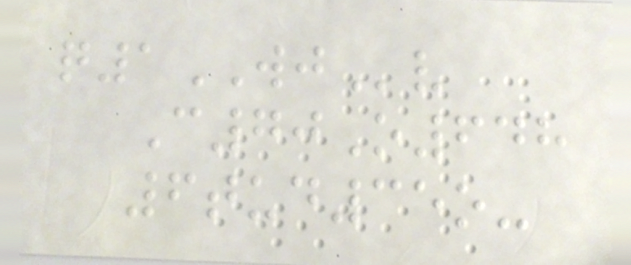q1WJv
C70O648
6tud35o-
